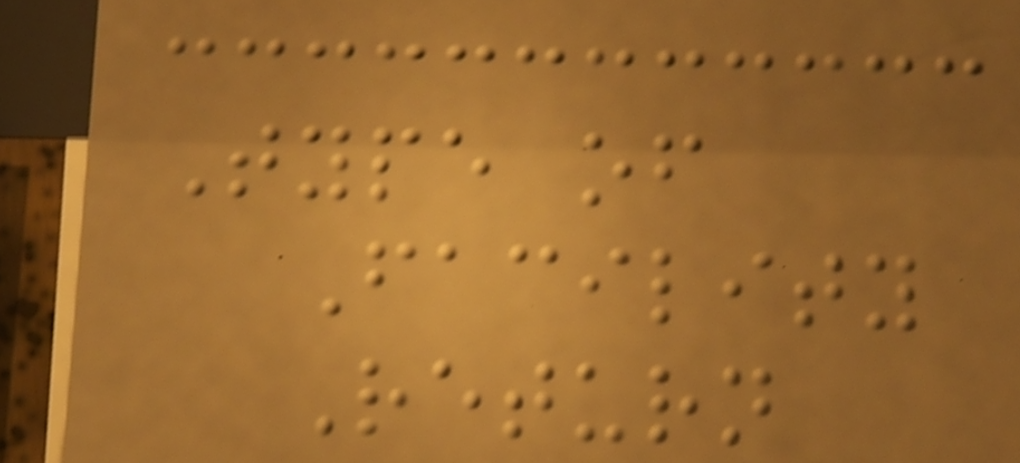Type of
Facility
Return
